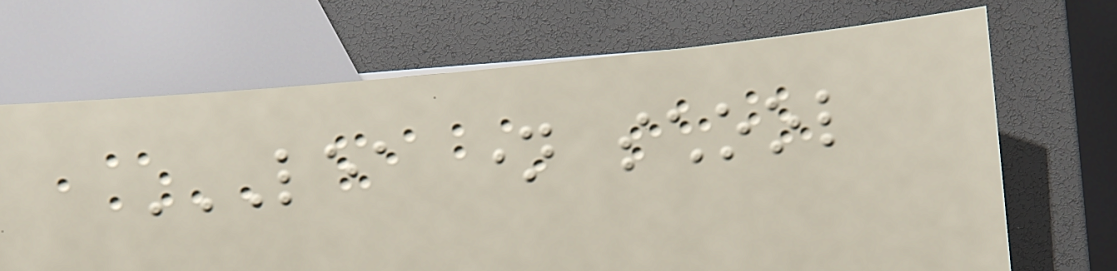LEA NAME SCHOOL
